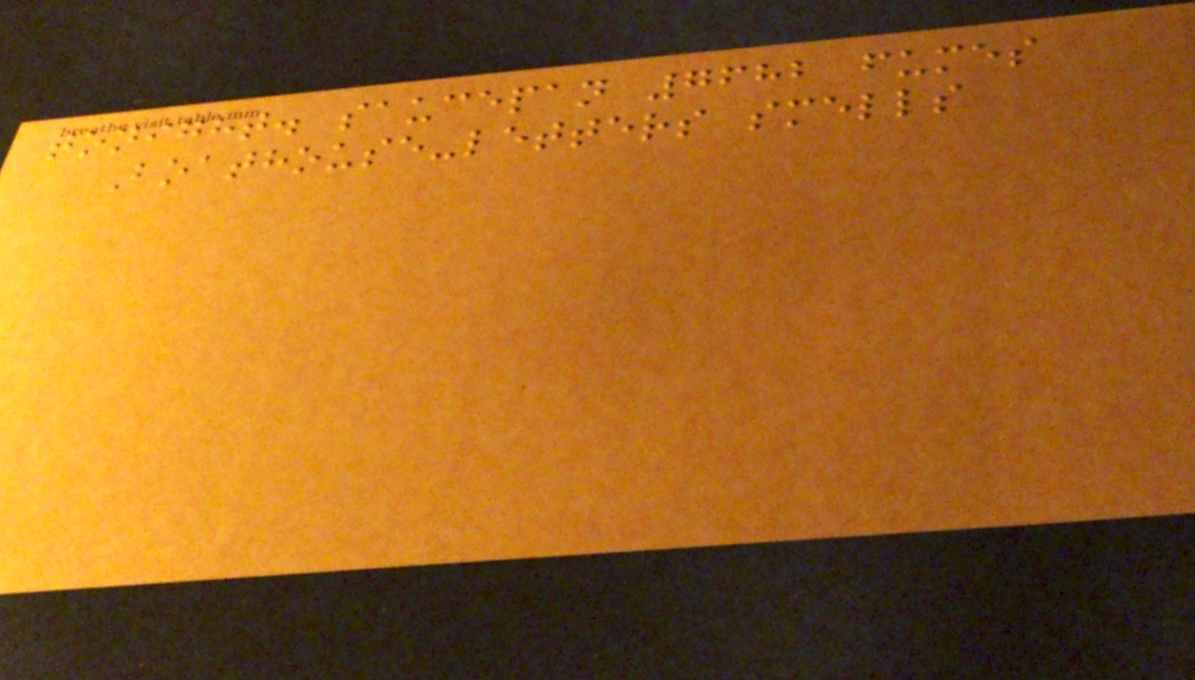tonight. saucepan 7682 fumes
Boathouse-letters smells
